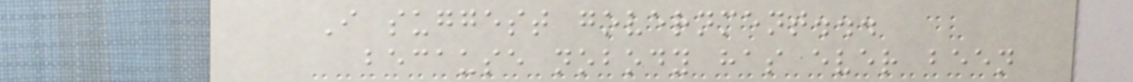I suggest government...
because nobody has ever been
